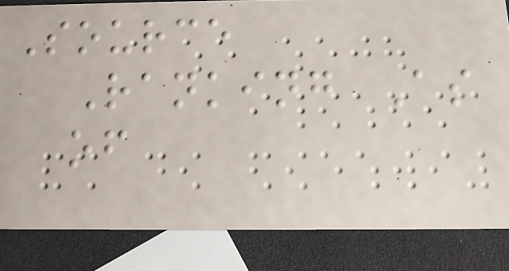Source
Ranking As
of
